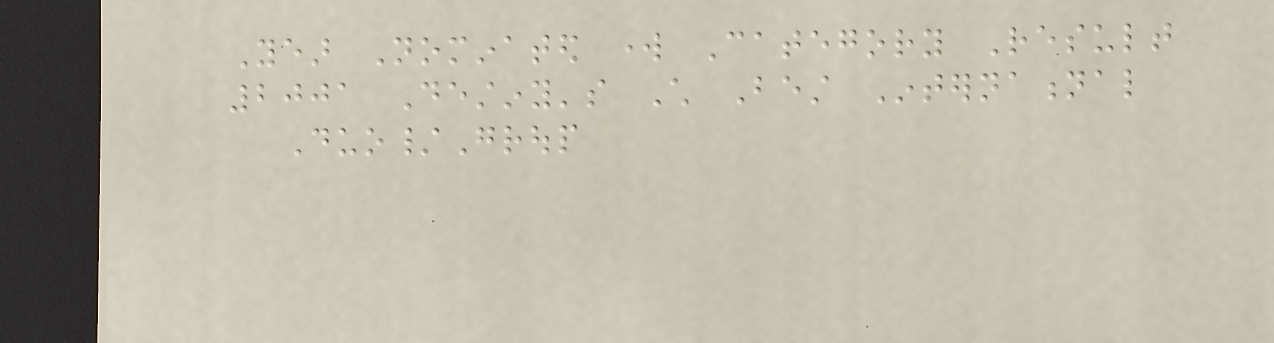Year Nominated work Category Result
2001 Destiny's Child Best International
Duo/Group
